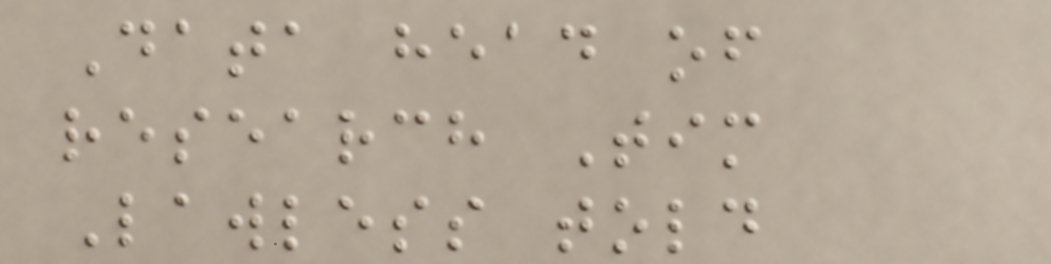Data head of
research Tim
Lawless told
